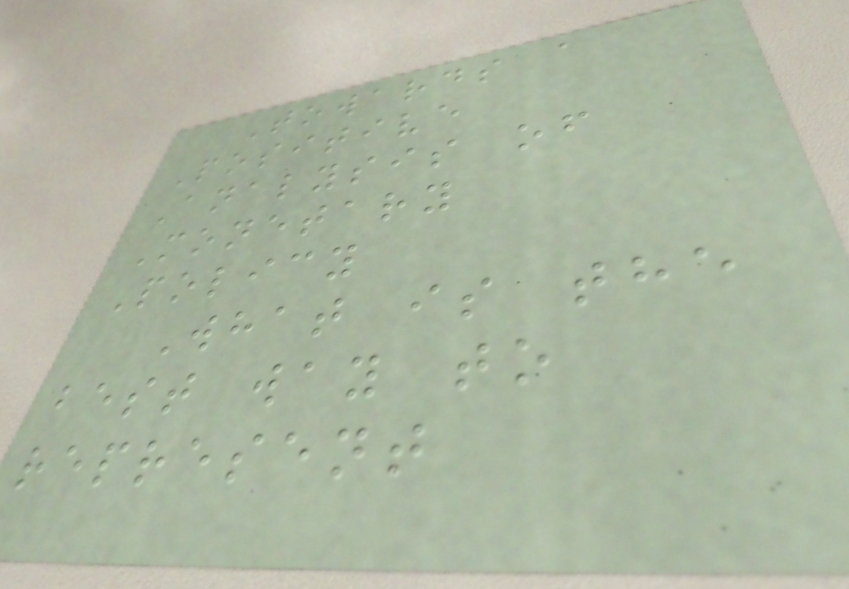Towards a
Positive
Analysis of
Monetary
Policy
What is the
best way to
represent
